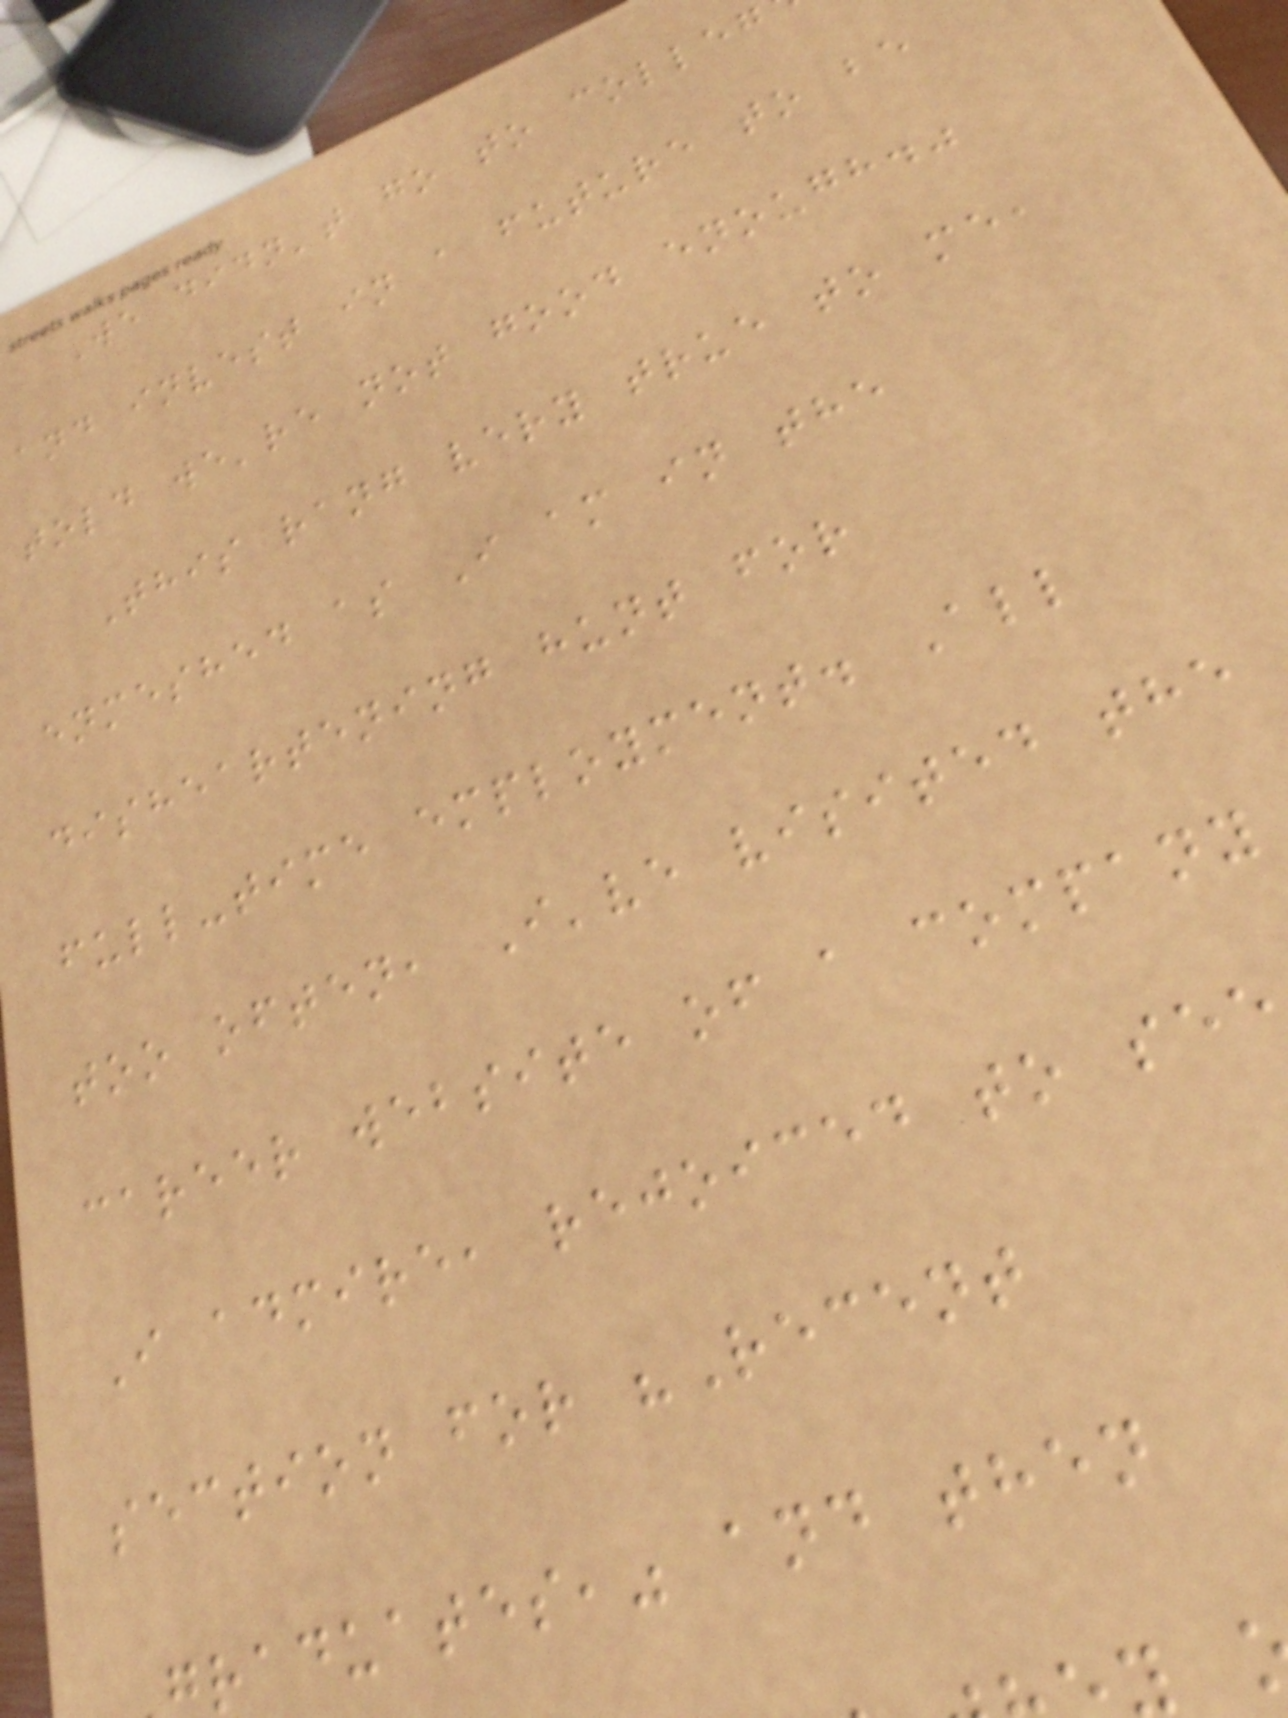We didn't go to colleg
and invest in a future to be
told we're not good enough."
This rang very true to me,
enmeshed as I am in the
disheartening hunt for
full-time employment. All
too often, I've visited the
career website of a company
I admire, rejoiced to see
section for "Recent
raduates," and then
